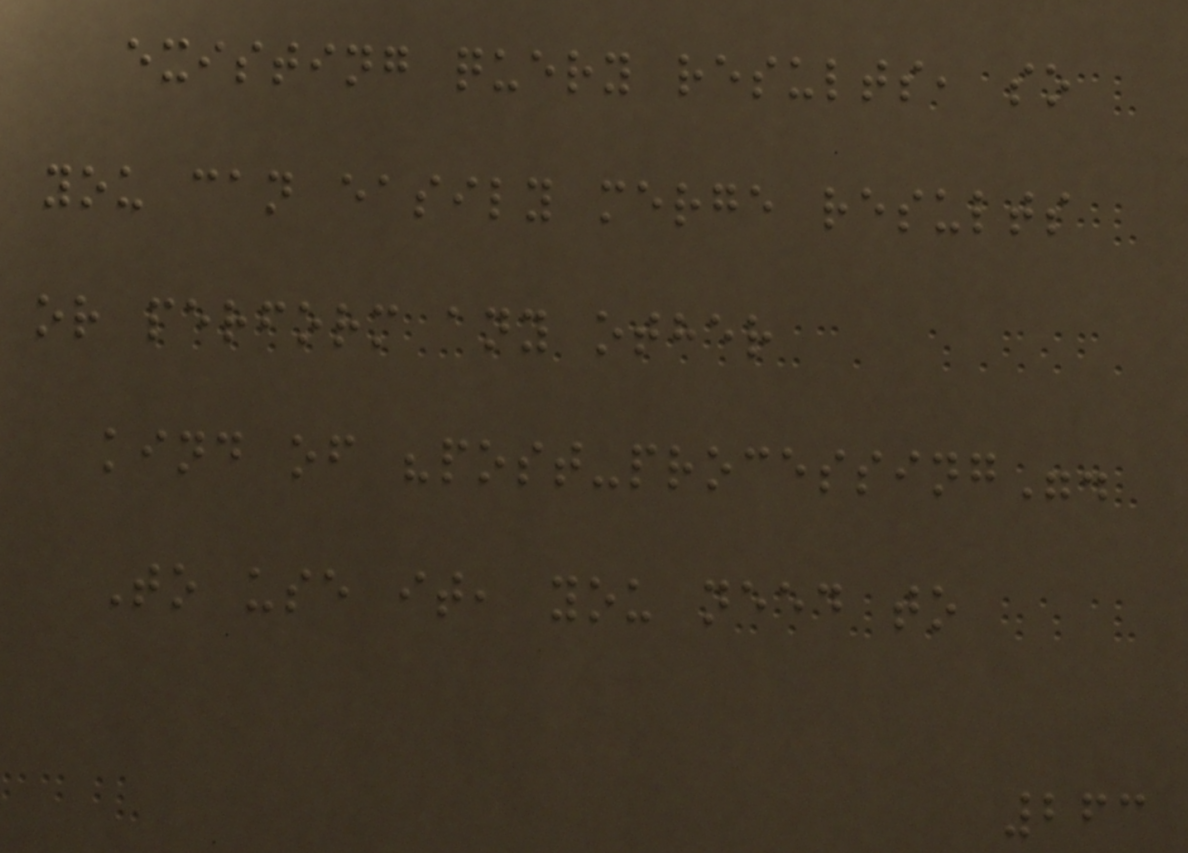existing query results, so
you can easily merge results
or perform any other
kind of "post-processing".
To use it, you need to
263
